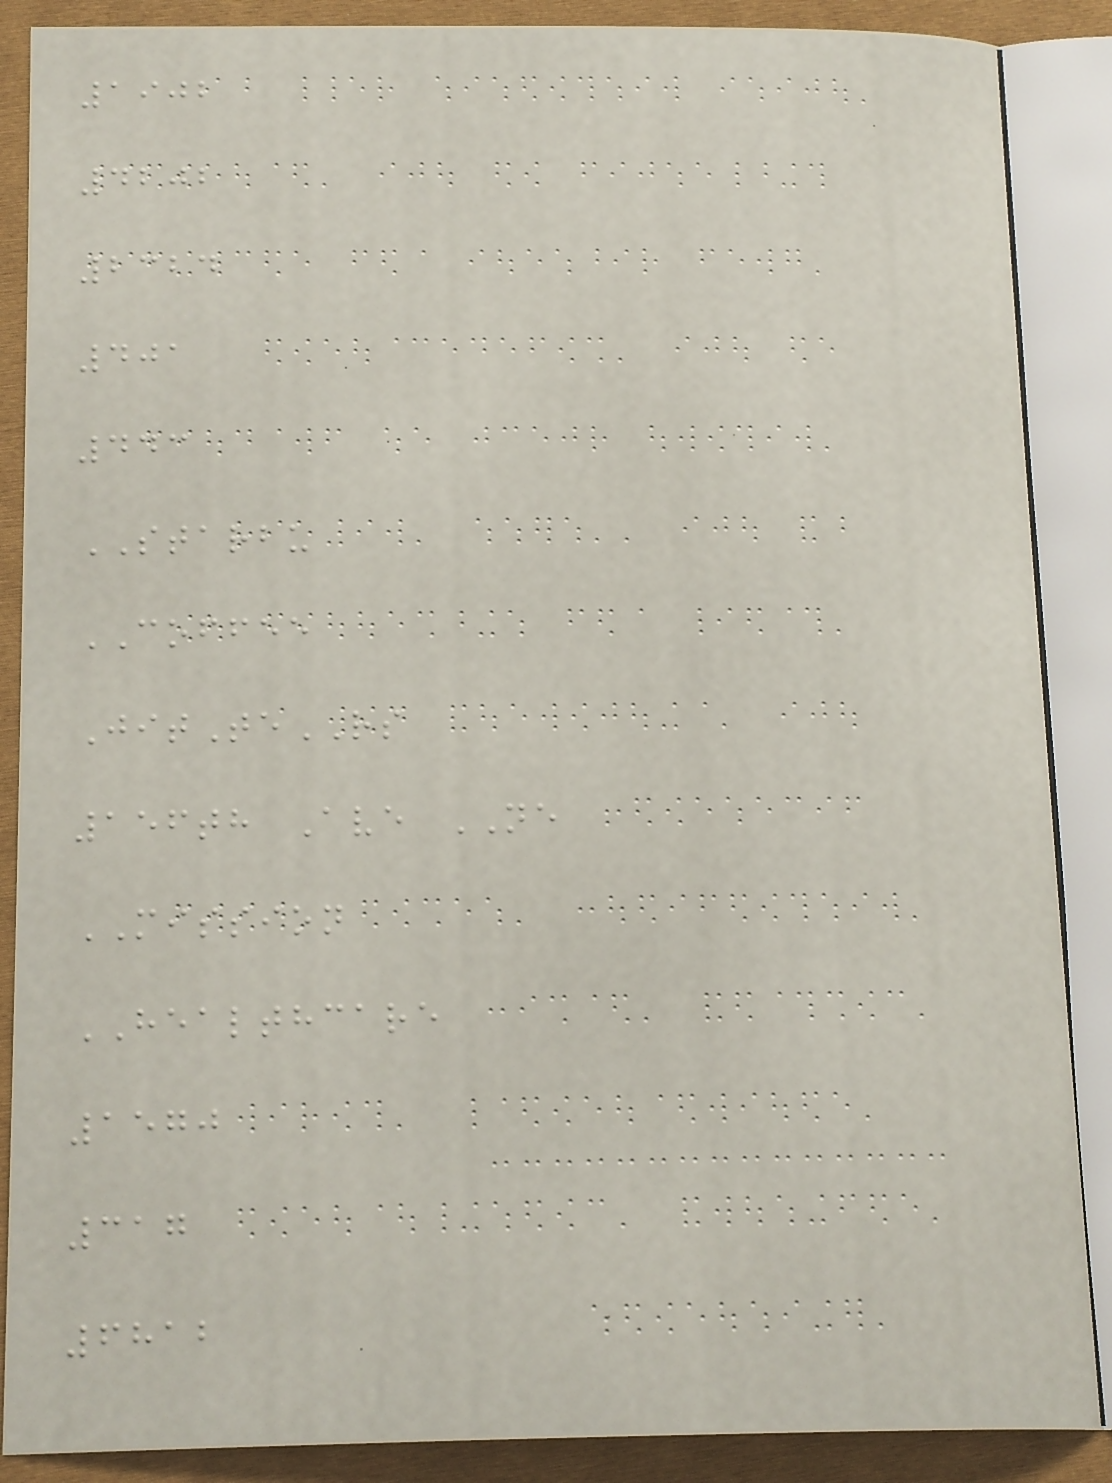1902
4202
2324
401
443
STARBU
COFFEE
JitTeRS
156th Ave NE
MISSION
HEALTHCARE
1570
317
6812
